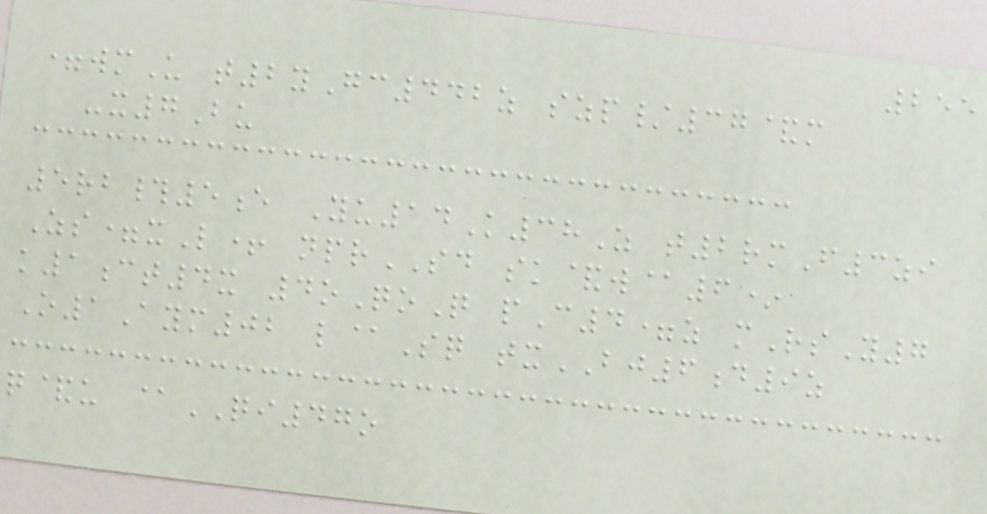255
=wmU t2yGc442z szp/37&m
-x7Bu
5rb#5e Yu14K38Z t2rmF3zi
Zs=xL+ nprSD sk&w@6*
k1ct4x 4oQoQ pC4=z mRsY7
O1Aym02 l@Sq txBJ6d9z
q&u @QI47o
